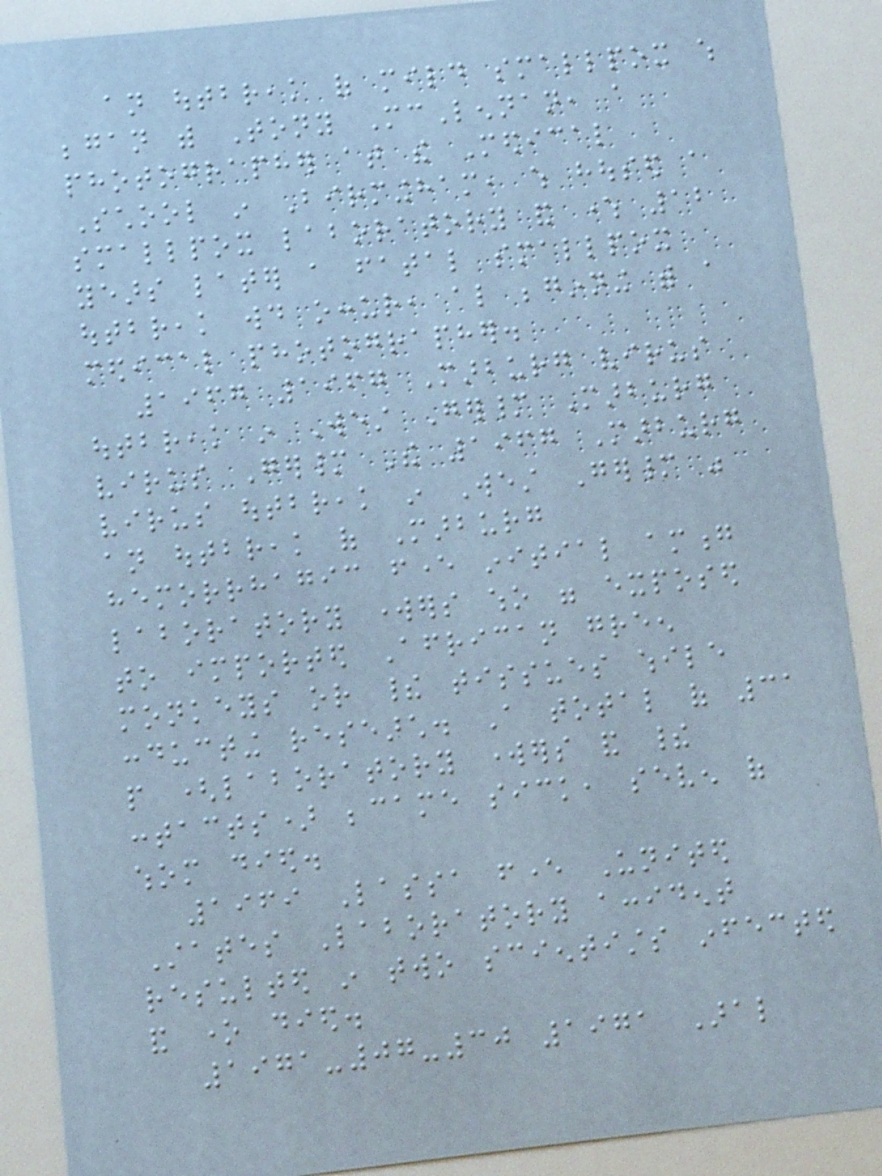an outbreak of mild smallpox which
began with Tony McLennan, a
photographer at the Medical
School in Birmingham, which housed a
smallpox laboratory and where 12
years later a fatal smallpox
outbreak would occur, also beginning with a
medical photographer.
1967 1967 Marburg virus
outbreak in West Germany Marburg
virus Germany The 1967 Marburg
virus outbreak in West Germany was
an outbreak of Marburg
hemorrhagic fever initial among
laboratory workers who were exposed
to imported African green
monkeys or their tissues while
conducting research. A total of 31
people (laboratory workers and their
contacts) became sick, seven of
whom died.
1969 Lassa fever United
States Laboratory accident
resulted in two scientists infected
and one died.
1971-07-30 1971 Aral
